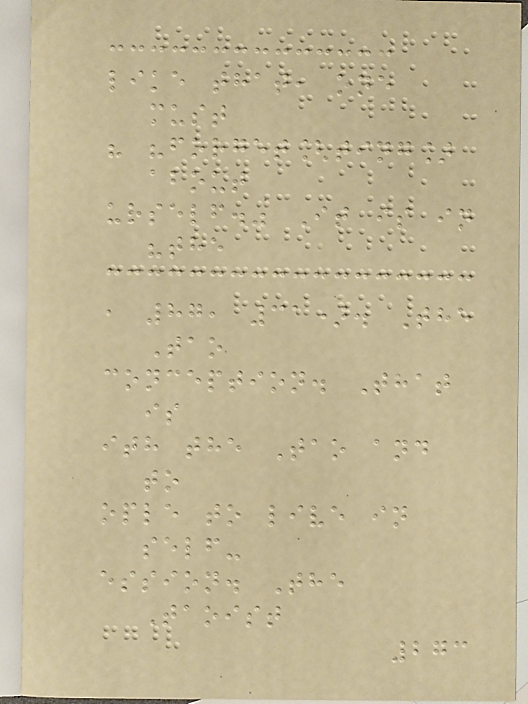like that, one
must
" "forget[ting]
about
urself." It is in
"the
, 87, 31). The
Tao
conception. That
is
ith the Tao and
to
ople to live in
self-
ession. The
Taoist
273
